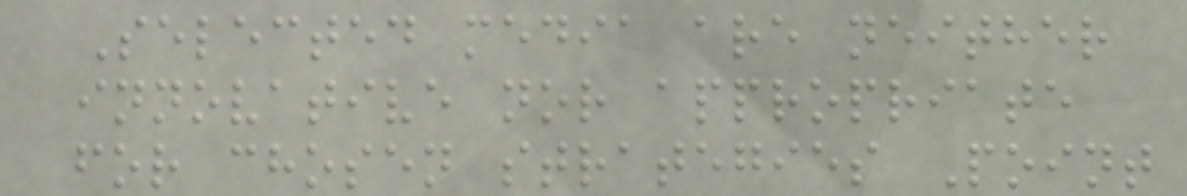Selected media are neither
innovative nor appropriate
for chosen strategies Point
